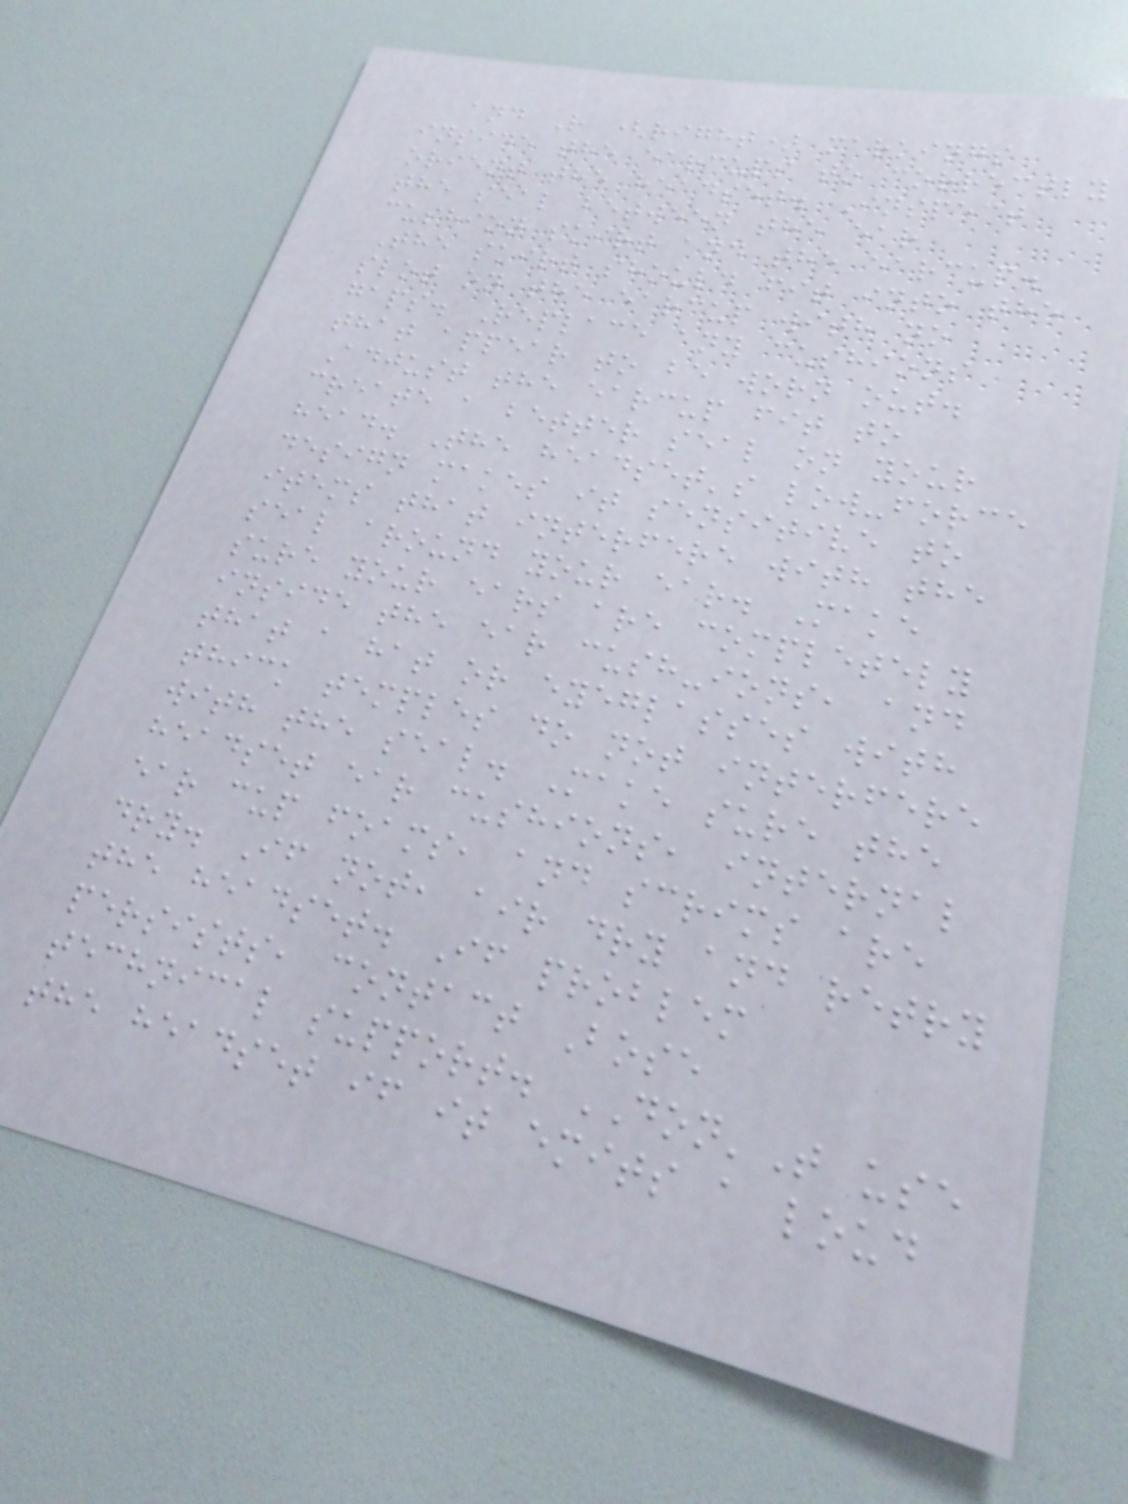and R (right) markings
inside the earcups to correctly
orient the headset. Inspect
the seal between the ear
cushion skirt and the earcup.
The skirt should fit into the
slot on the earcup with no
gaps. Replace any cushions
that appear to be worn out.
Adjust the earcup fit to
create a better seal on your
head. The headset's low-force
design makes it sensitive to
items that interfere with the
seal around your ear. Make
sure your ears are completely
inside the ear cush-ions, and
that a hat or eyeglasses with
thick temples do not interfere
with the seal. Make sure the
headset ear cushions, internal
ear cup foams, and scrims are
dry. If not, air dry and retry
the headset. If problem
persists, contact Bose
technical support. DON'T use
the headset if it emits a loud
